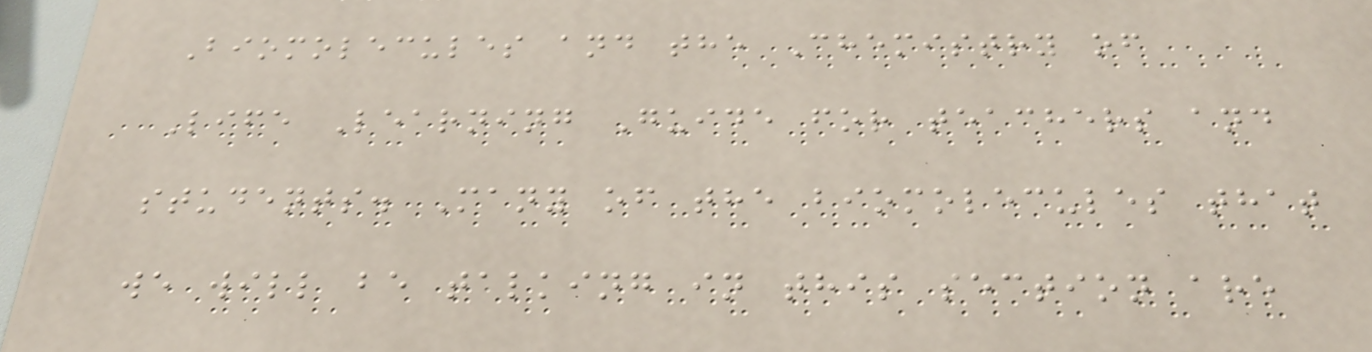Biomolecules and the Chemistry of
Life Learning Guide for teachers and
students. Many of the biomolecules that
we will be talking in this section are
